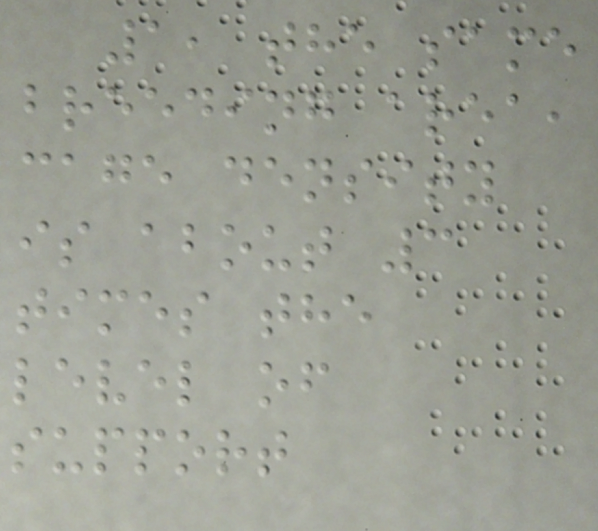1, the same
breeding area,
cage density
is about 3
times the
level of
support
